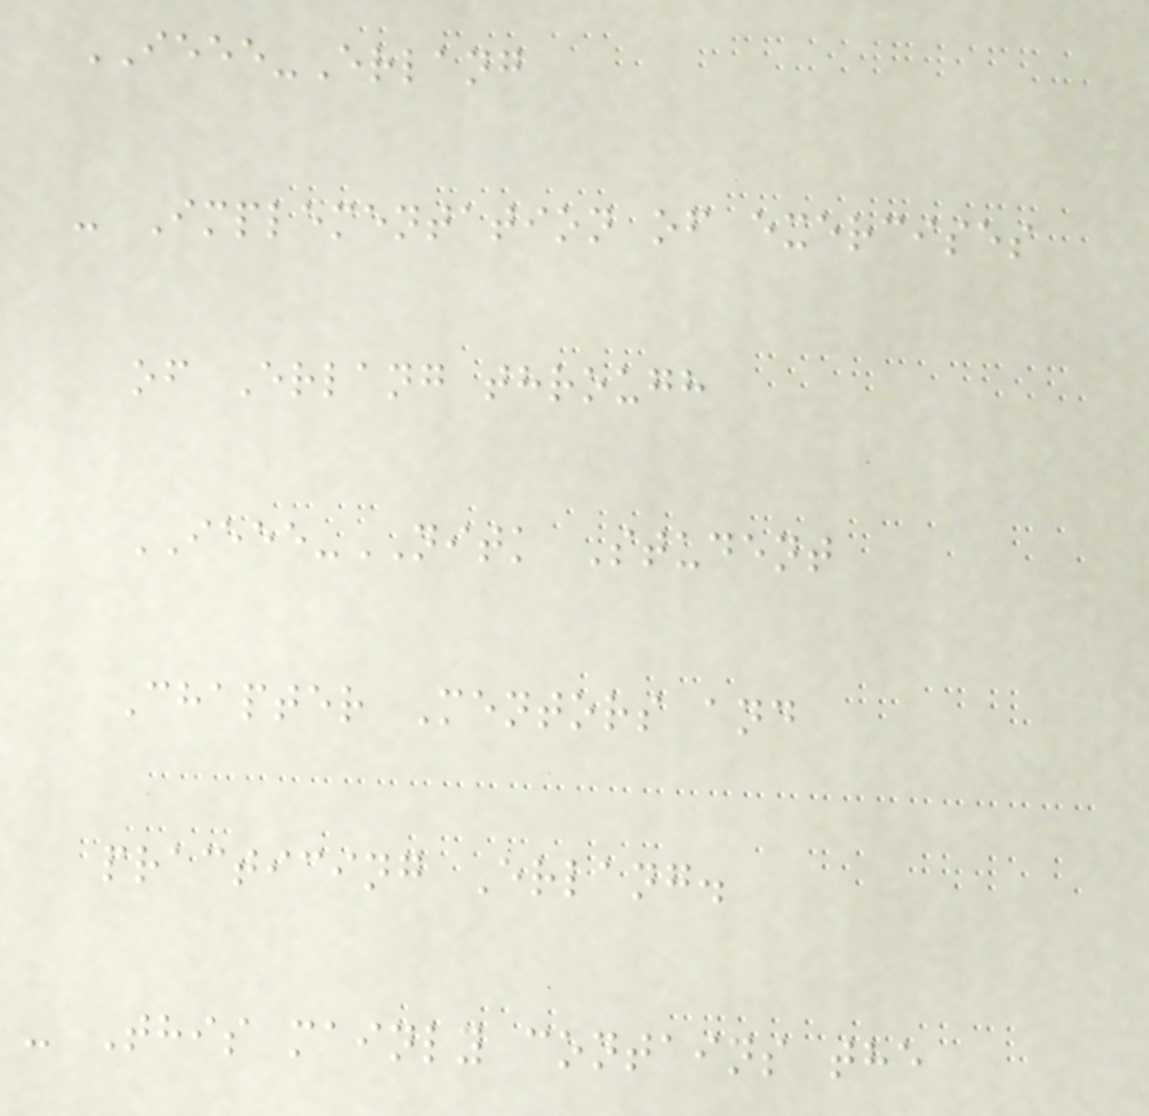IEEE-Erlang
- Implementation of exercises
of Erlang through
IEEE-NITK Student
Chapter Mentors and
practicing Erlang.
- This mainly contains the
